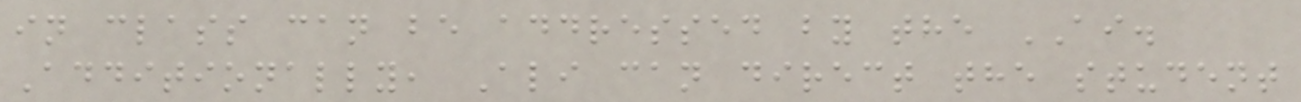in class can be addressed by the AI.
Additionally, Ali can direct the student
